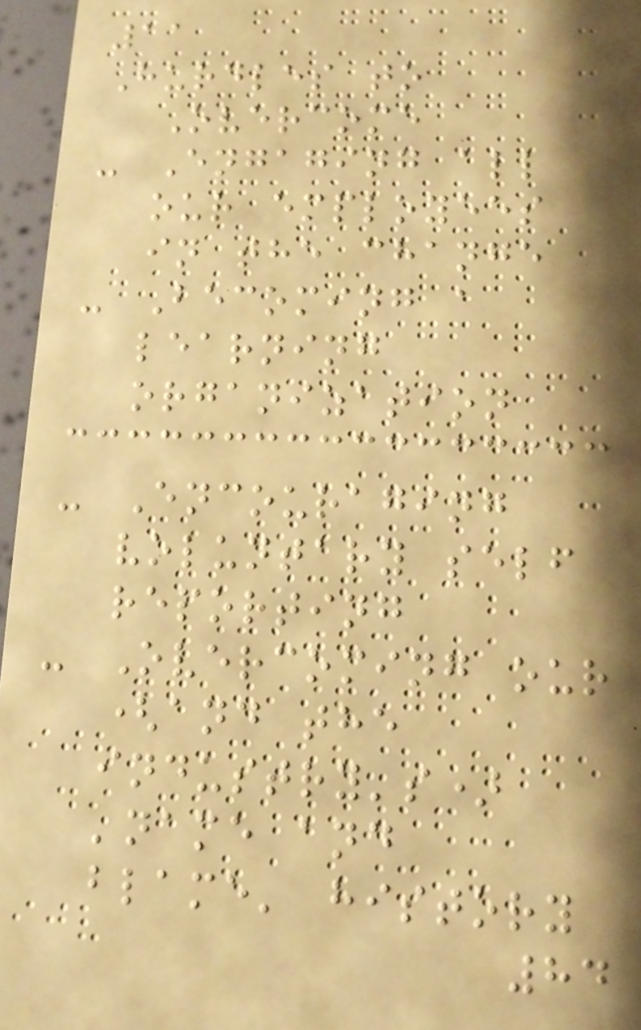11
Hurdles to
Overcome
- Engaging all
our employees
in the change
- Becoming a
learning
organization
- Encouraging
voluntary self
reporting
- Overcoming our
(and the
industry's)
'name and
blame' history
84
